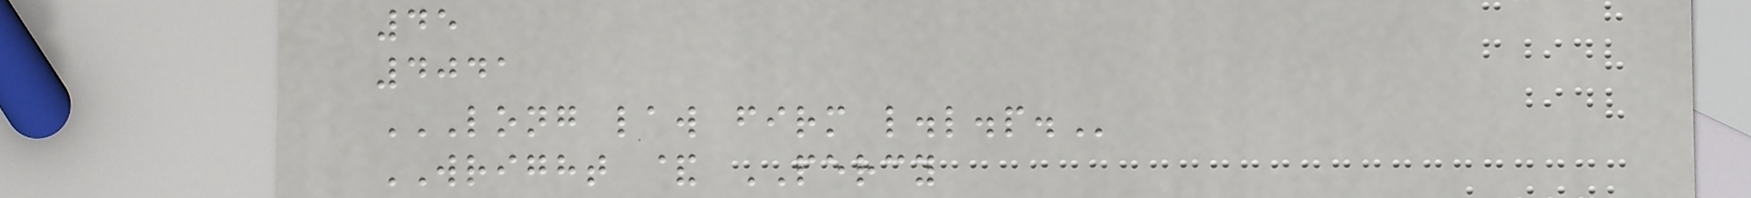45
4041
LONG LAW FIRM L.L.P.
WRIGHT & PERCY
